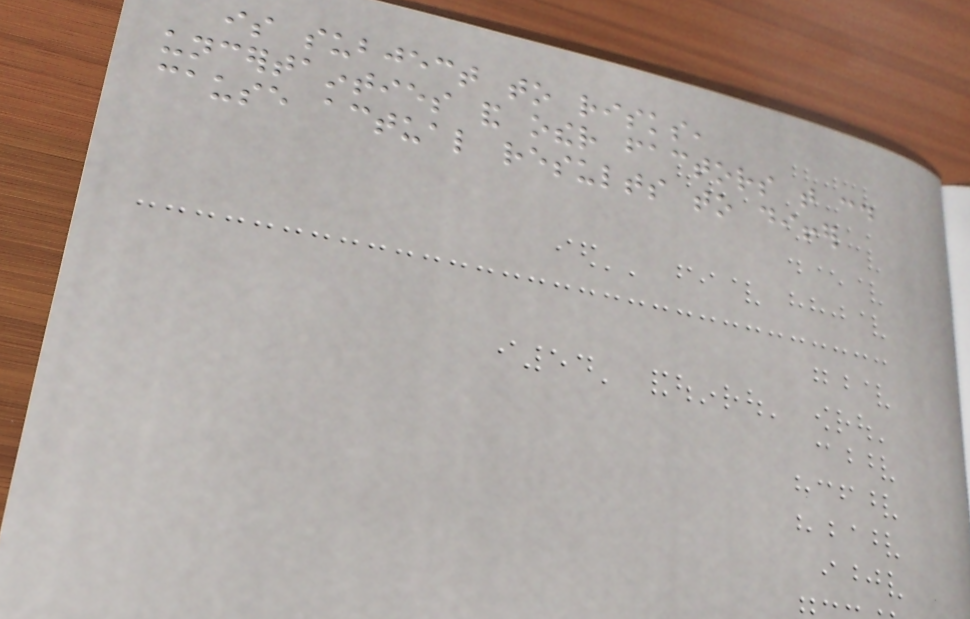is subject to risks,
uncertainties and other factors that could
cause actual results to differ
